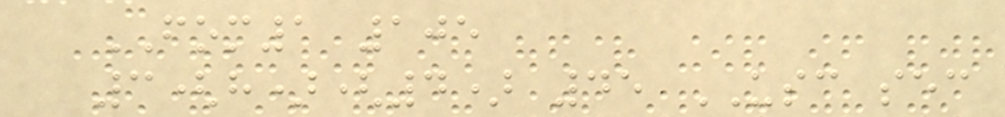FOM1 105
3(h)(4) 45 USC sec
